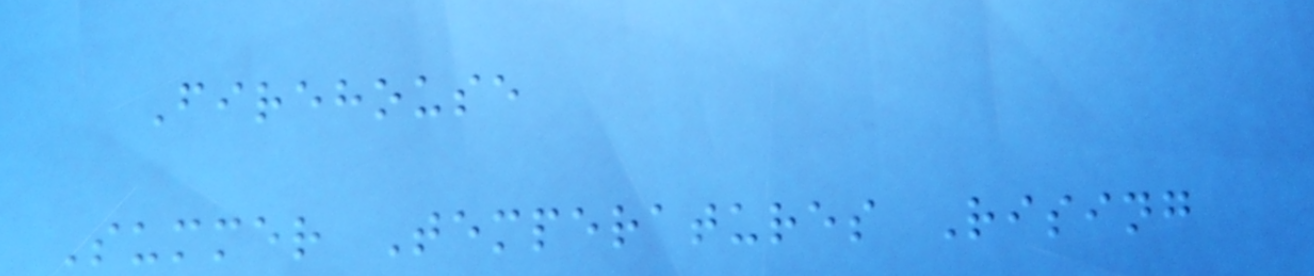Firehouse
Summer Temperatures Rising
